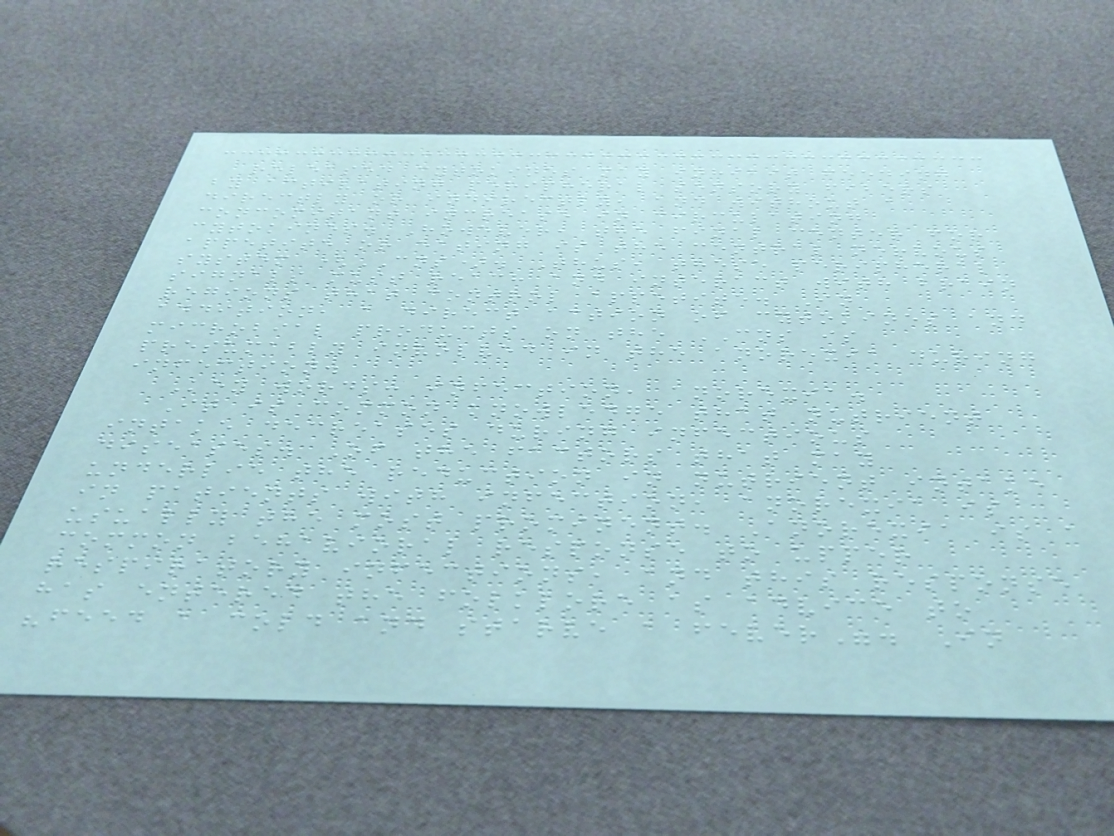released cytokines may inhibit feeding
by activating peripheral sensory fibers
directly or indirectly, and without a
concomitant increase in circulating
cytokines. However, the final center for
appetite or eating is the central nervous
system (CNS). Thus, these peripheral
signals must reach and interact with brain
regions that control appetite. In
addition, a direct action of cytokines and
microbial products on the CNS is
presumably involved in the anorexia during
infection.
Key words: infection, anorexia.
It is common knowledge that nutrient
intake decreases during infectious
diseases. Of the factors that may
underlie the reduction in nutrient intake
in patients with infection, anorexia is
usually the most prominent. Anorexia is a
common behavioral response to upper
respiratory infections, and this response
has entered the folklore as advice to
"feed a cold and starve a fever". In
